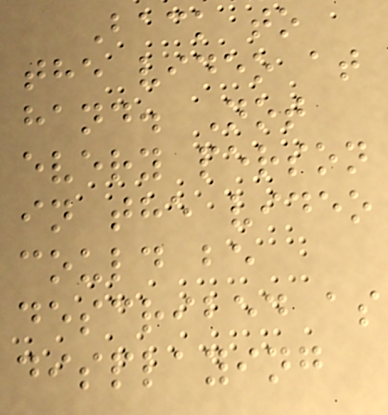Back to
the video at
hand. Not
every person
in the video
could be
described as
displaying
